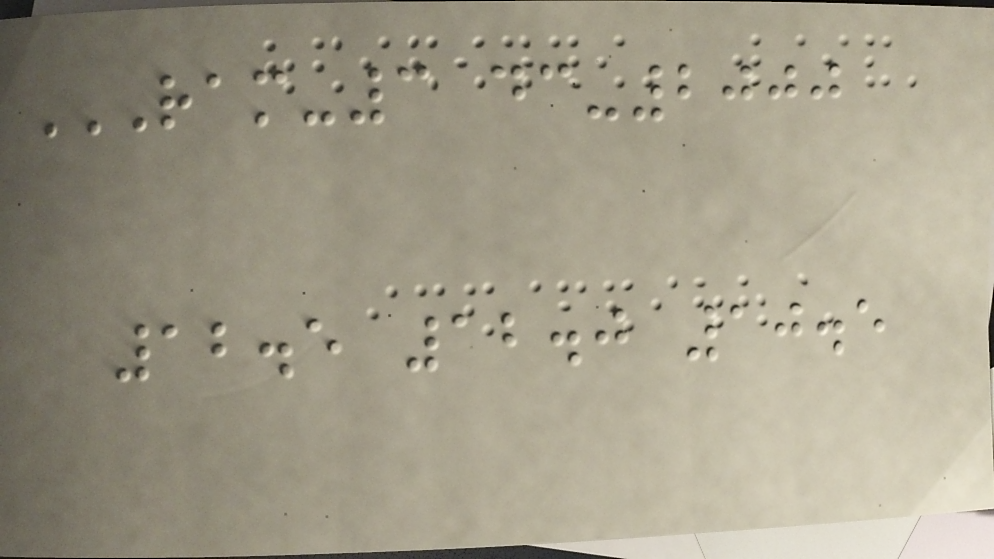RAM-3 DC-2000
12.5 12.0 10.5
